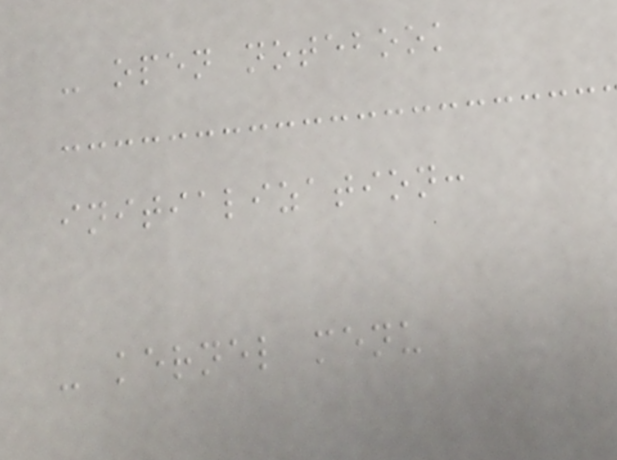- open notebook
initialization:
- kernel menu
